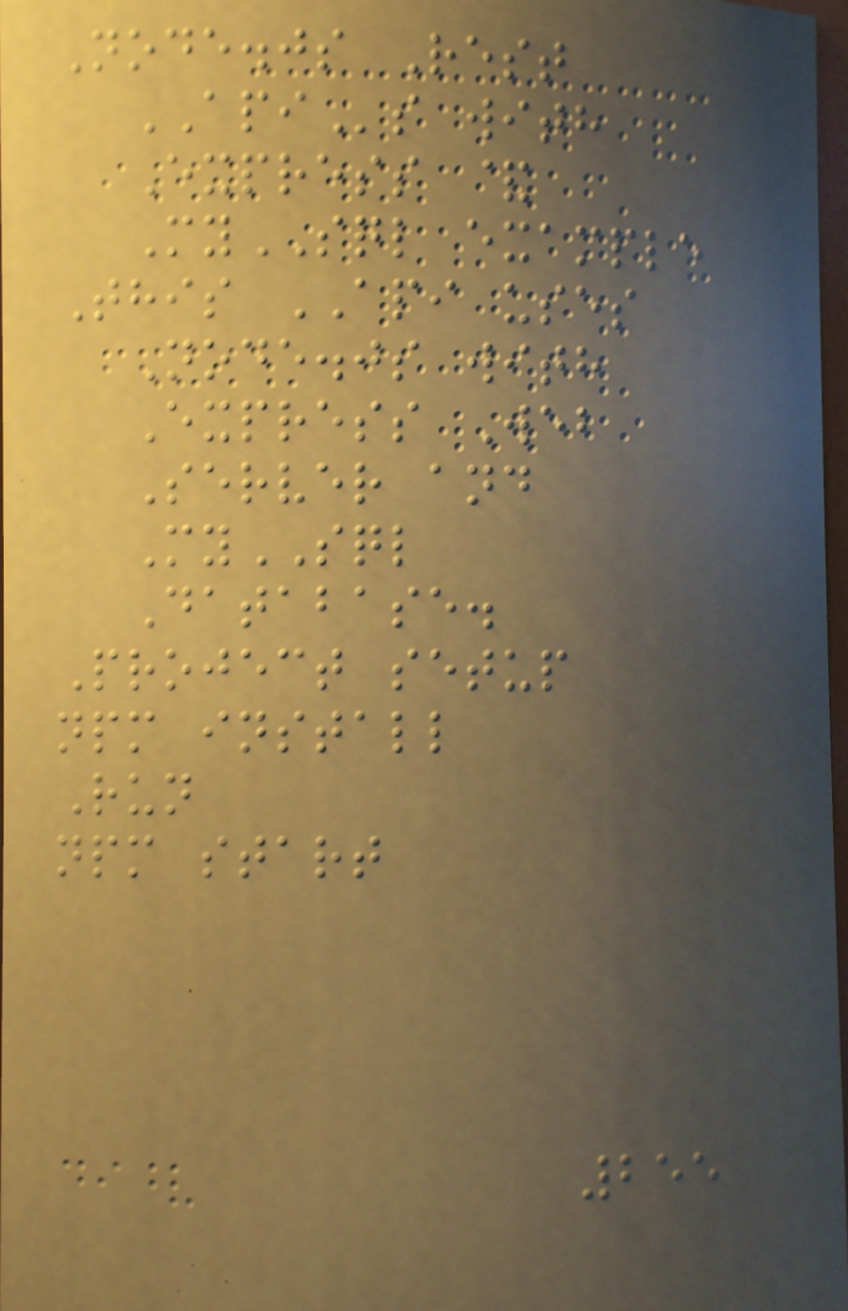Node.js Rest
APIs with
Express &
MySQL example
This API uses
Node.js with
Express Web
Server and
MySQL
Database.
Project setup
npm install
Run
npm start
255
